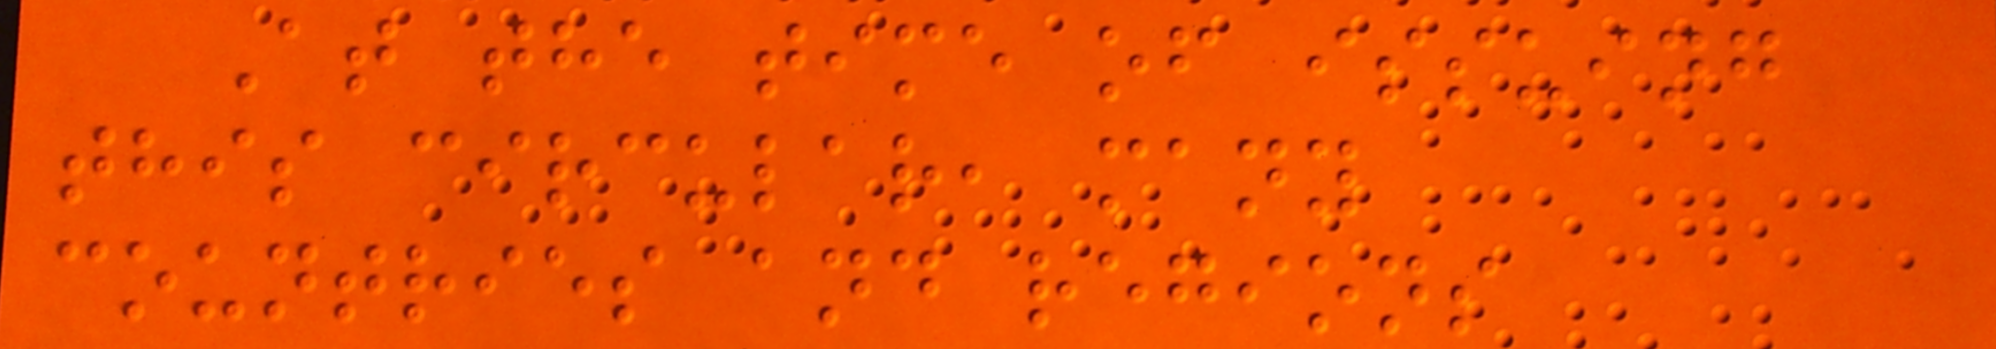At the time of issuing
this circular, many
countries and regions
